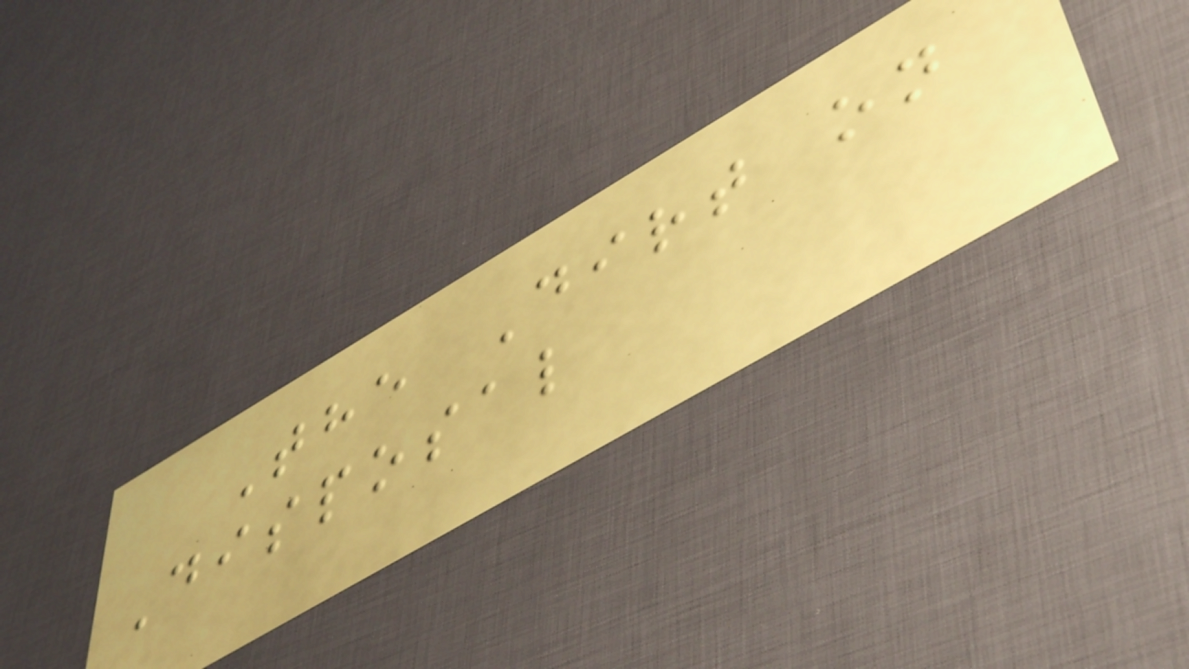The Dirt on
Disposal
